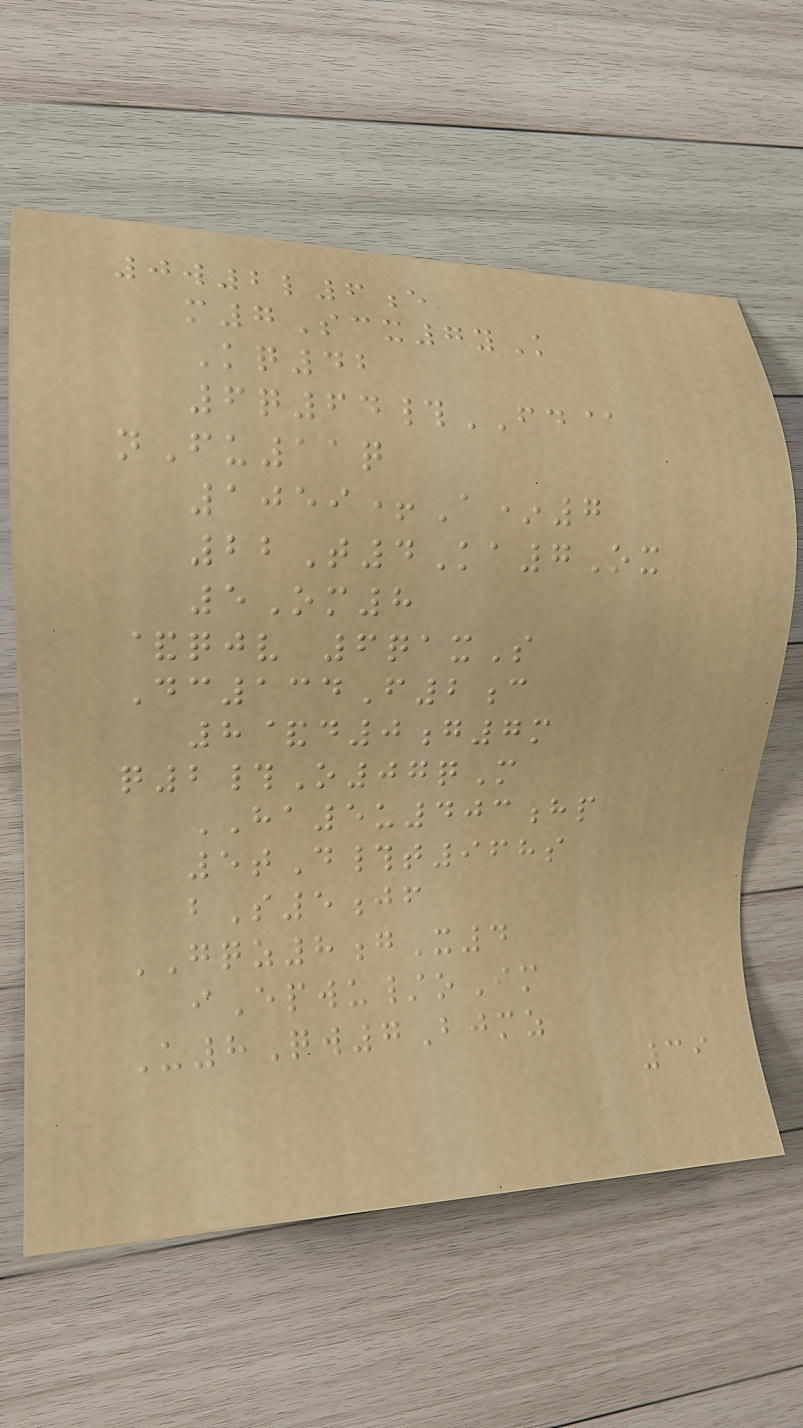0w2l6e
m7Scx7yK
Kq42
6q64#FD@
nFu11q
1059+A*7
22T4Ka7Ox
5Om8
&qjv 6qaxS
Dc134F2c
8&d0g7m
q2#O07qM
HA5u403hp
5tD#t968s
bS5jf
GQZ8gX4
iEpwu/oIm
U8Qw7Bjmz
39
